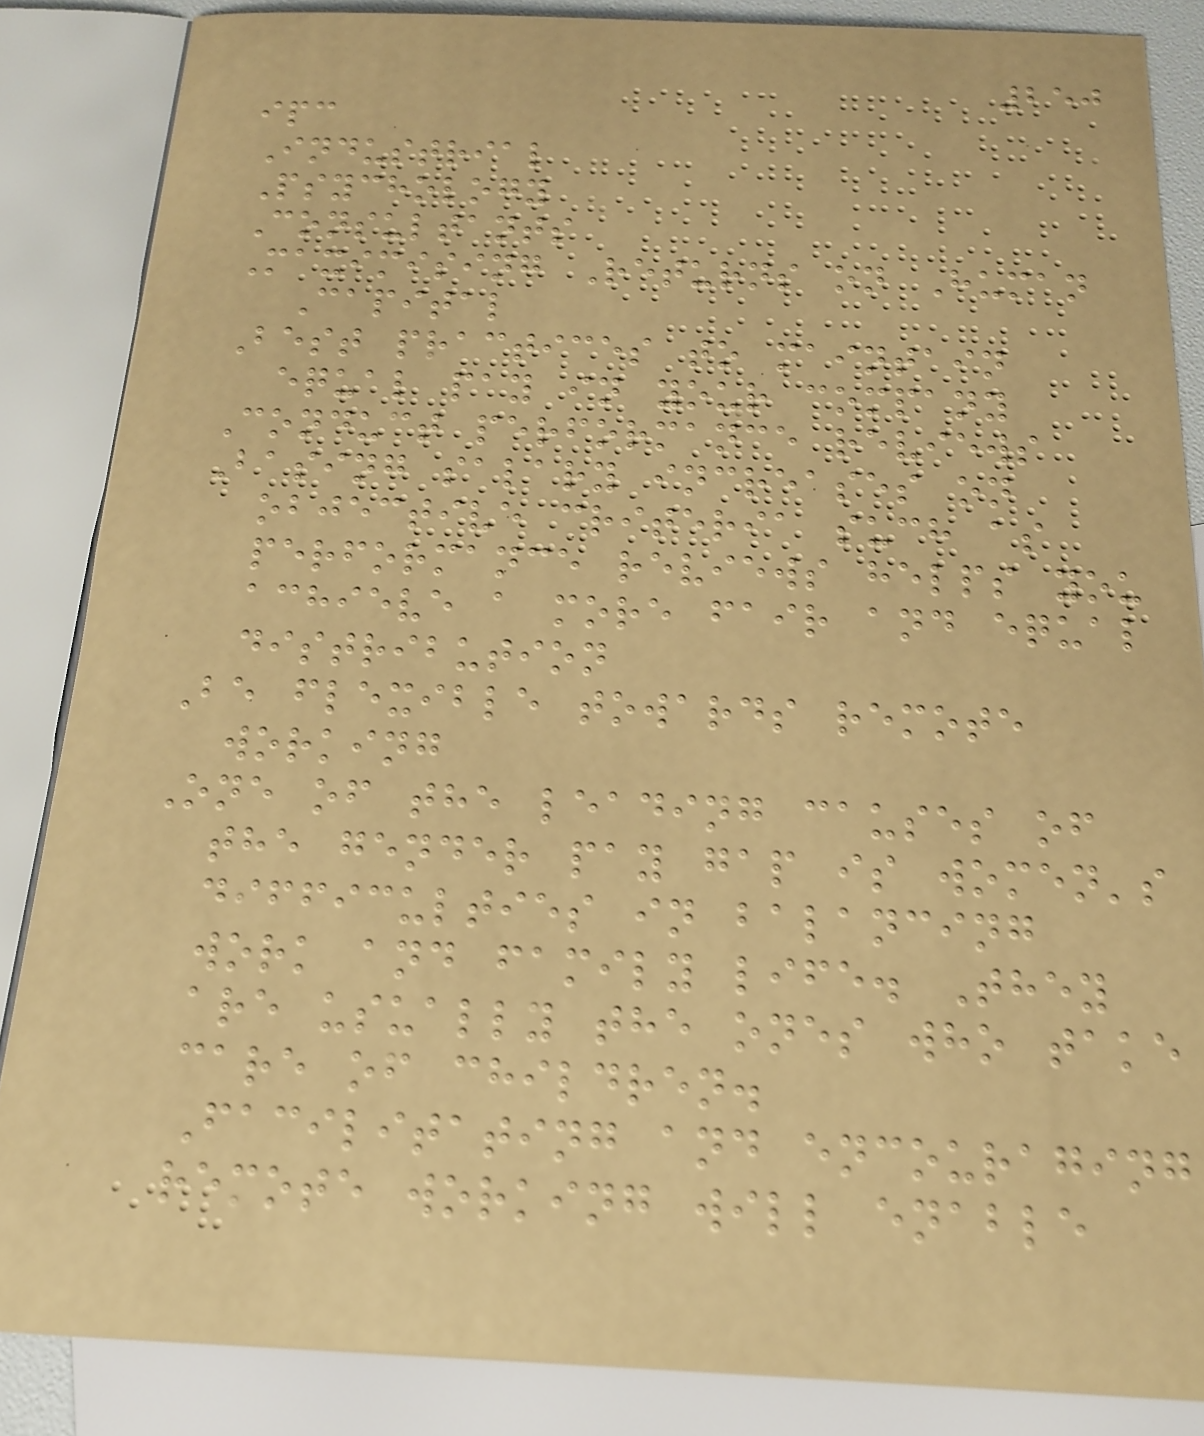250
ipc
Industrial
Psychology
Consultants
Maximising Returns on Human
Capital
Best practices to maintain
equal pay in your company
Conduct performance reviews
Basing salary increases on
objective criteria such as
performance reviews helps you
achieve a more fair and equal
distribution
Be flexible towards remote
working
One of the leading causes of
the gender pay gap is women's
difficulties in balancing
work and family life. They
are usually the ones who take
care of children.
Facilitating and encouraging
remote working will enable
